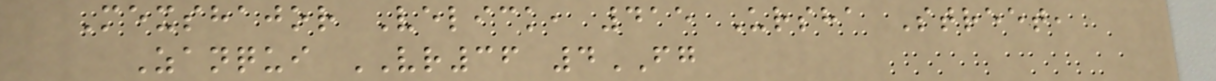Mexshajor Velick, 415 Ursha Street,
Zanqui VR36 4FG
